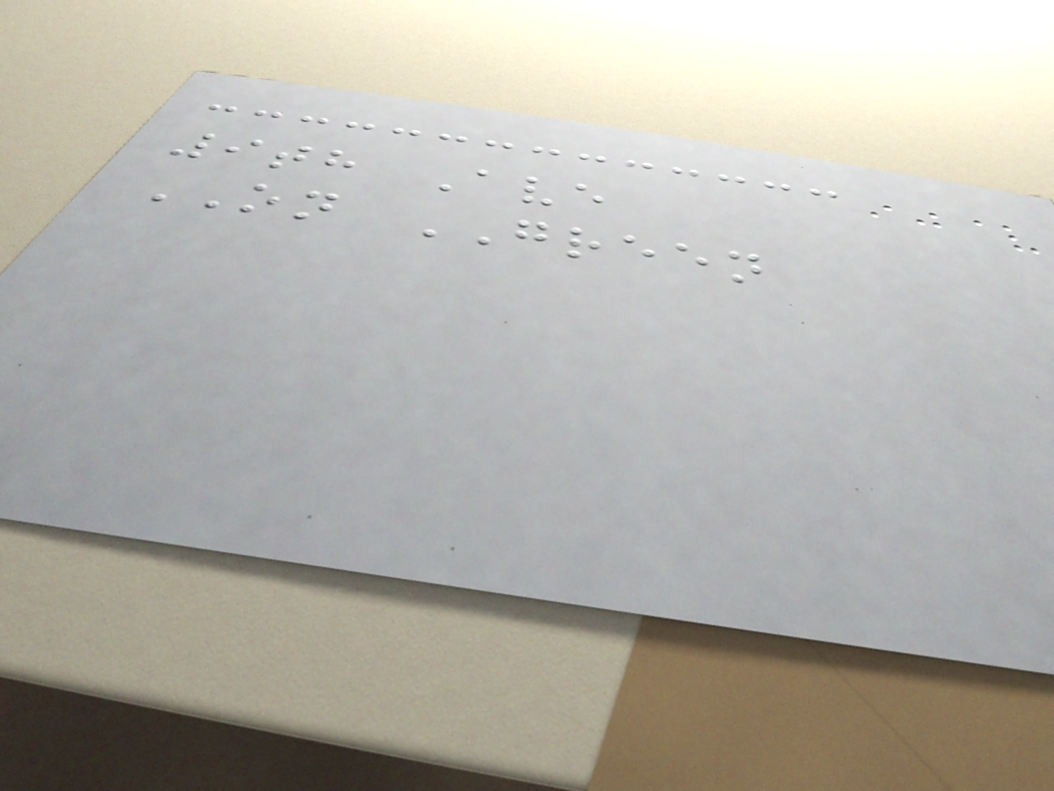9th Ave
ON GREEN
